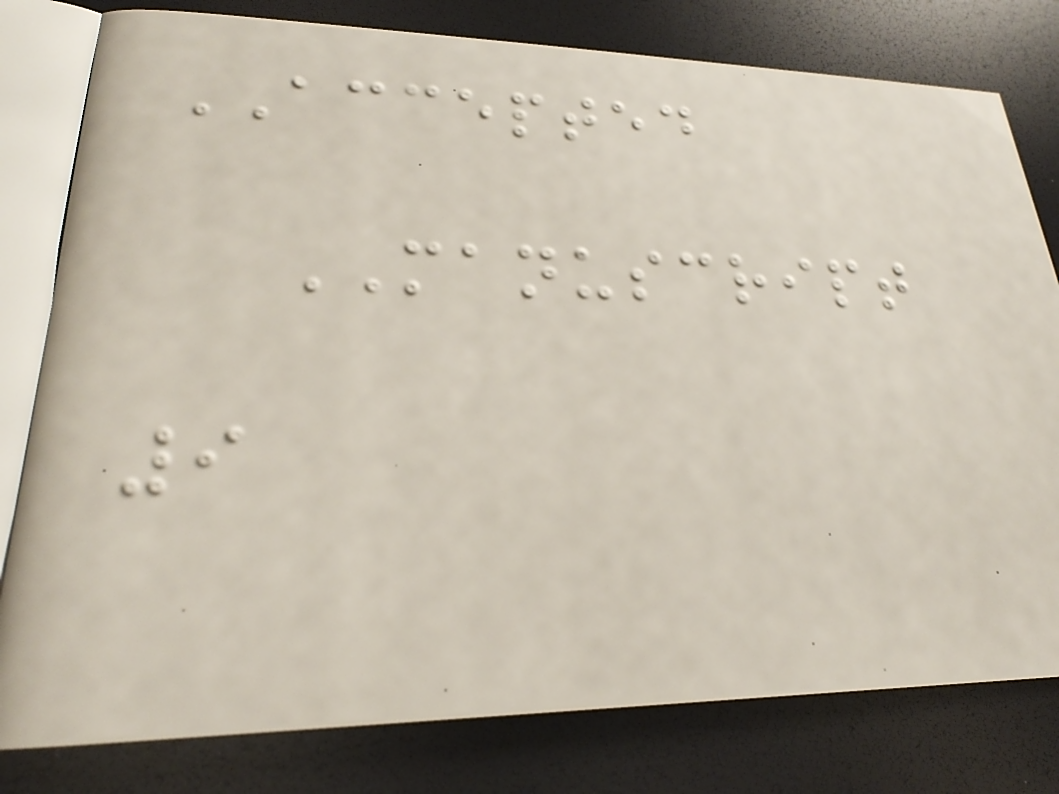ACCEPTED
MANUSCRIPT
9
